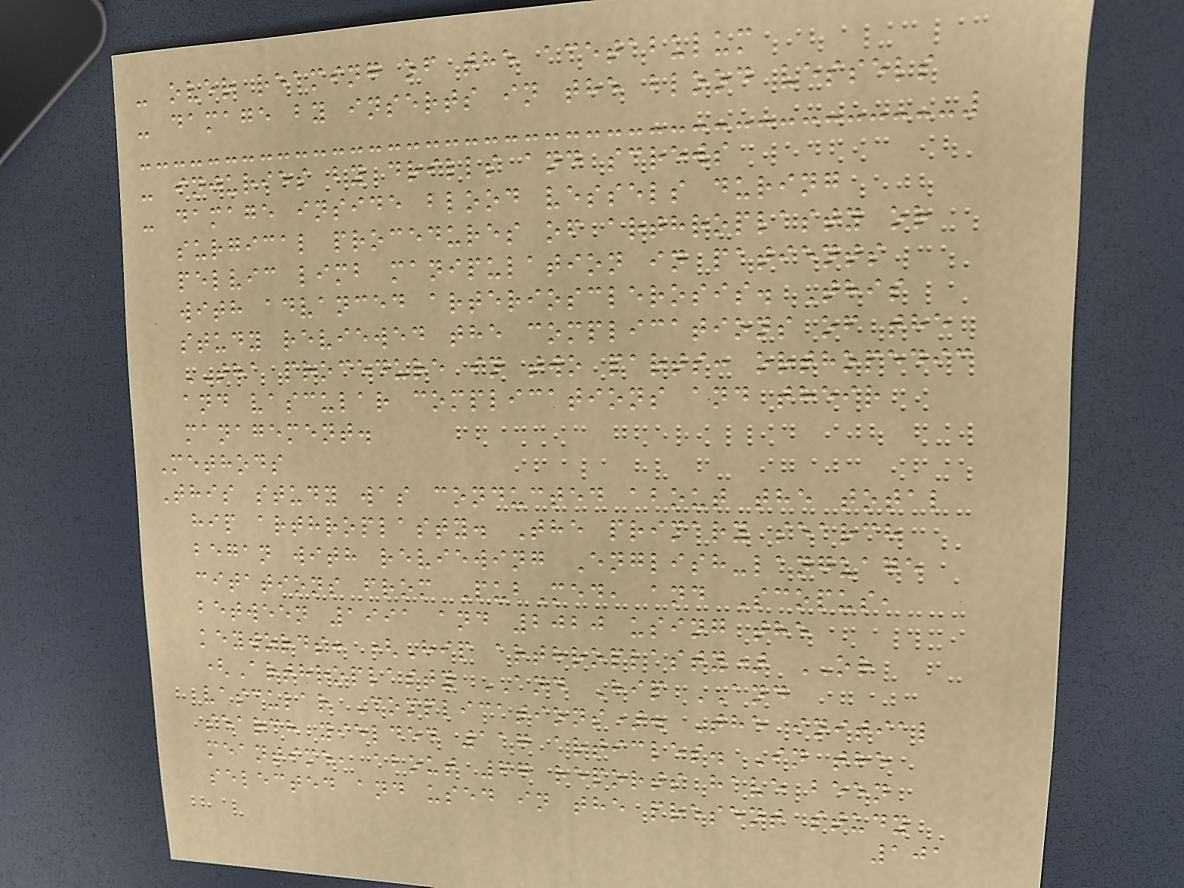- over reaming of the acetabulum
- damage by inserts in the blood vessels
- injuries by drills and screws
- damage inside blood vessels during
surgical procedures of arthroplasty or
pelvic limb manipulation in patients
with advanced arteriosclerosis. This
study reviewed the complications of the
THA procedure in two parts: orthopedic
and vascular complications and their
management.
Methods
This study was conducted about the total
hip arthroplasty. The primary search
began with reviewing English-language
citations from PubMed, and Scopus,
between 1991 and 2020 using the
keywords: (Hip arthroplasty) OR
(Arthroplasty AND Hip AND
vascular Complications). The initial
search yielded 117 articles. In the
meantime, about 67 reports have been
selected and used in the present study
101
